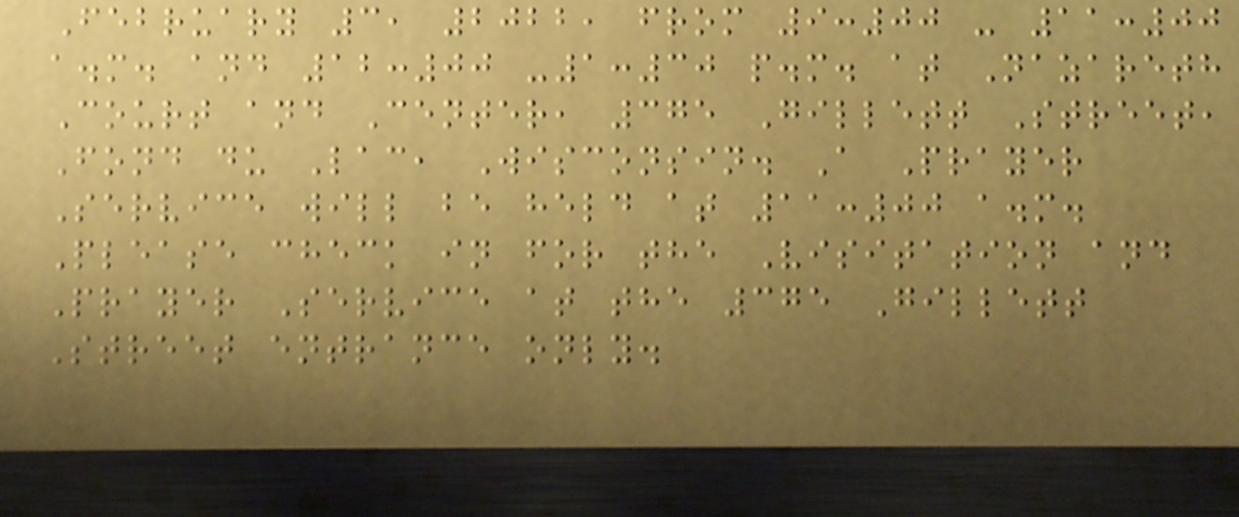February 3, 2022, from 9:00 - 11:00
a.m. and 12:00 -1:30 p.m. at Nazareth
Court and Center, 375 Gillett Street,
Fond du Lac, Wisconsin. A Prayer
Service will be held at 11:00 a.m.
Please check in for the Visitation and
Prayer Service at the 375 Gillett
Street entrance only.
